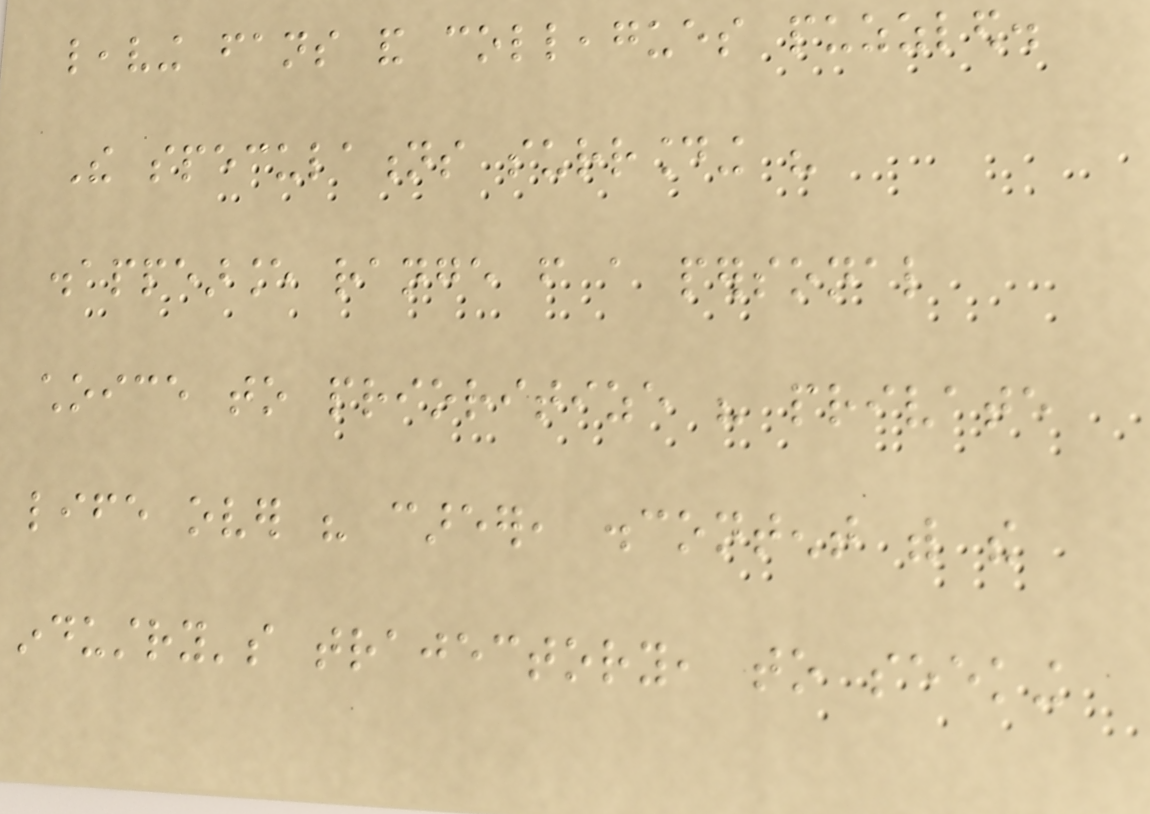leaving fans and colleagues puzzled.
The speculations surrounding his
disappearance range from a personal
choice to prioritize his private
life over his career, discontent with the
industry's trajectory, to seeking
